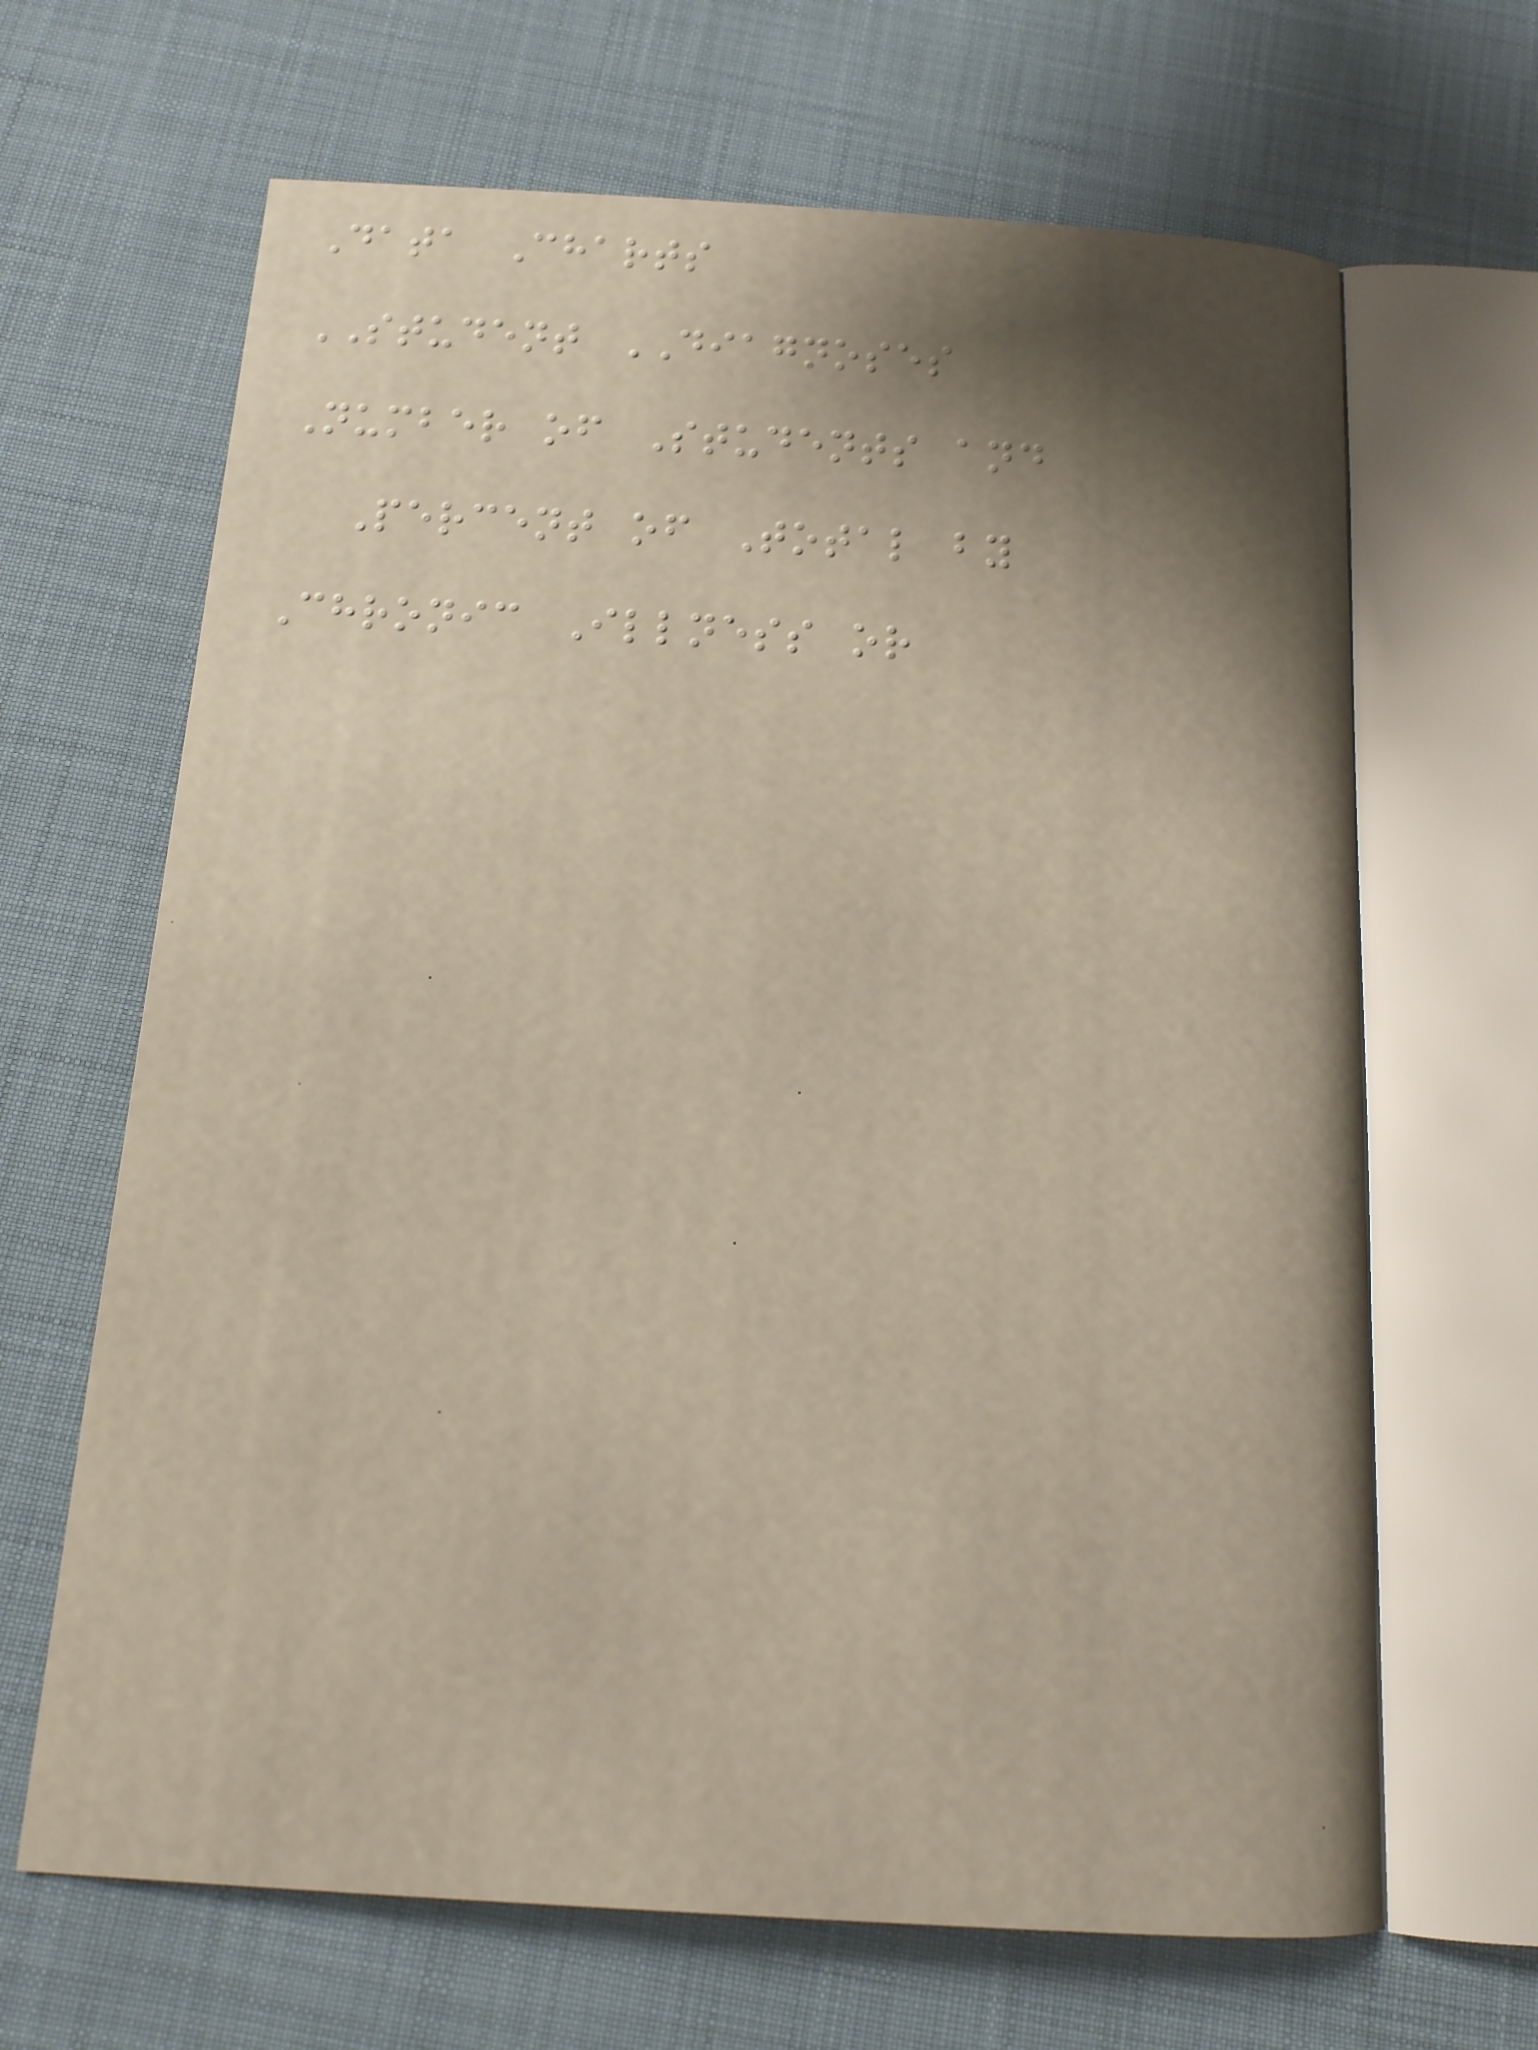Data Charts
STUDENT DIAGNOSES
Number of Students and
Percent of Total by
Chronic Illness or
